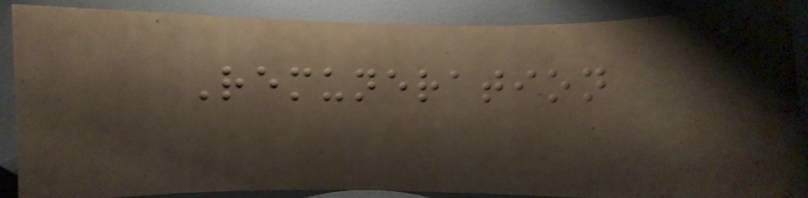Remuneration
